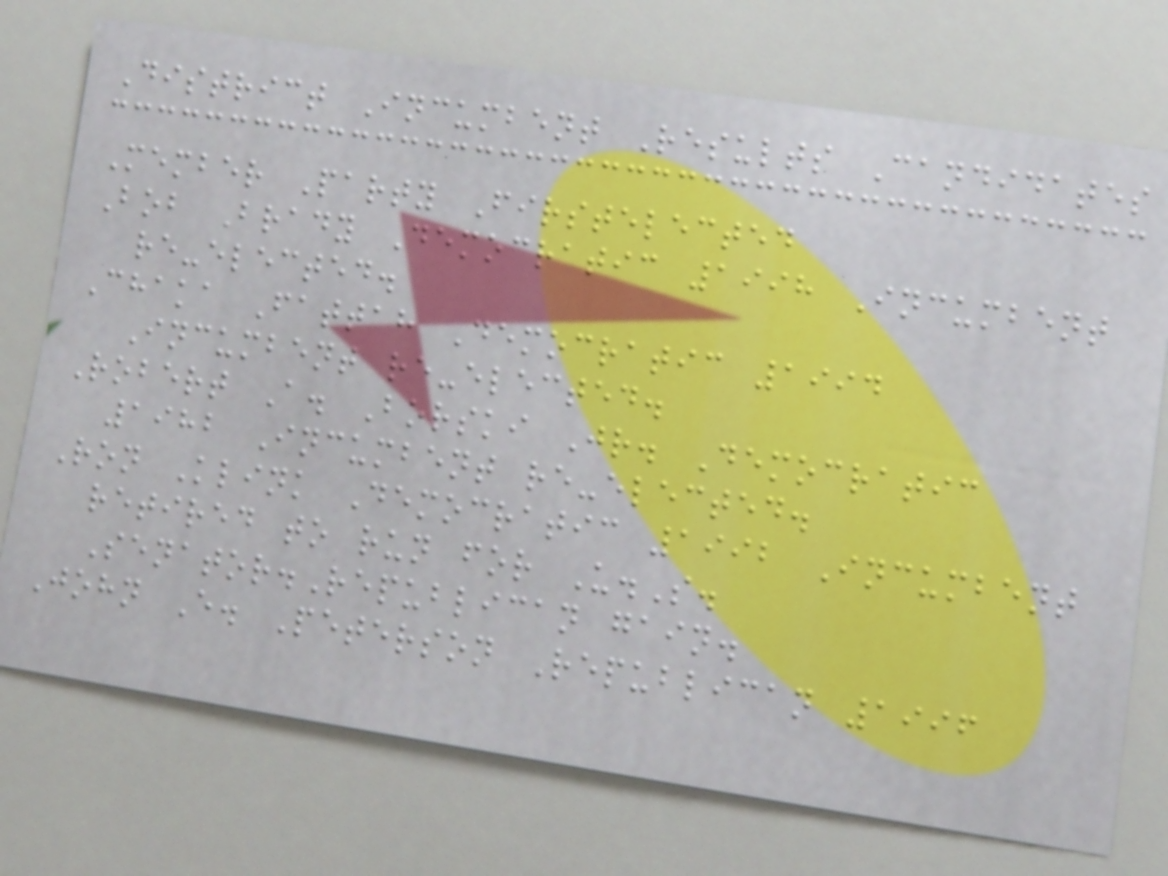District Incumbent Results Candidates
Member Party Firstelected
Bob Brady Democratic 1998 Incumbent
re-elected.
Chaka Fattah Democratic 1994
Incumbent re-elected.
Robert A. Borski Jr. Democratic
1982 Incumbent re-elected.
Ron Klink Democratic 1992 Incumbent
retired to run for U.S.
Senator.Republican gain.
John E. Peterson Republican 1996
